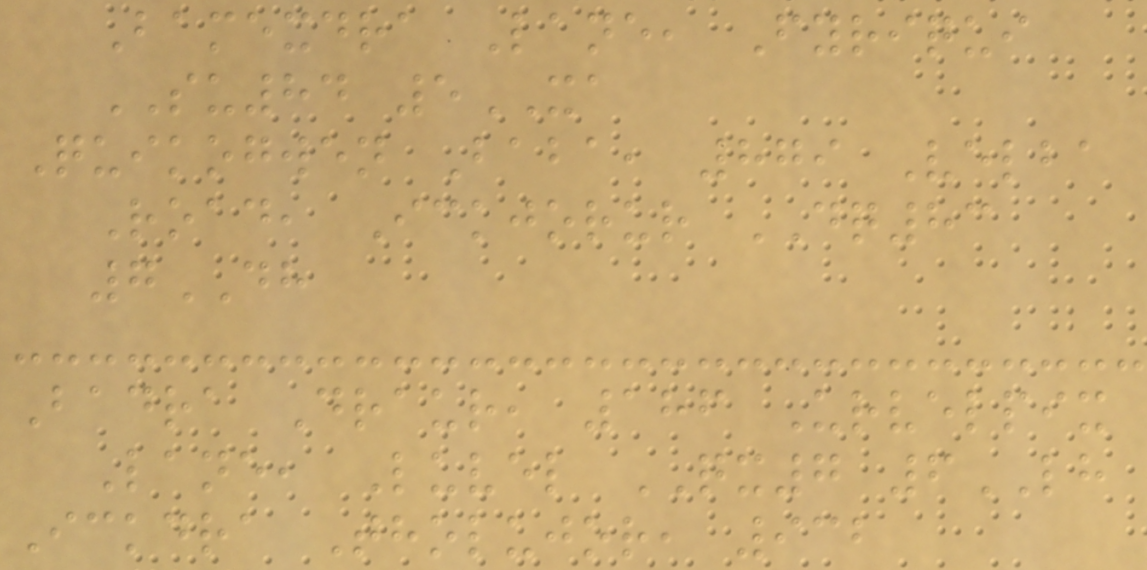Bamexdra Lane, Fyriqui
SU84 5XA
Quikogwen Baba, 879 Velba
Road, Ickjorur DQ83
7DH
Badra Draur, 186 Urvelpix
Lane, Luvel QX7 6LH
Ickdra Tholujor, 932
